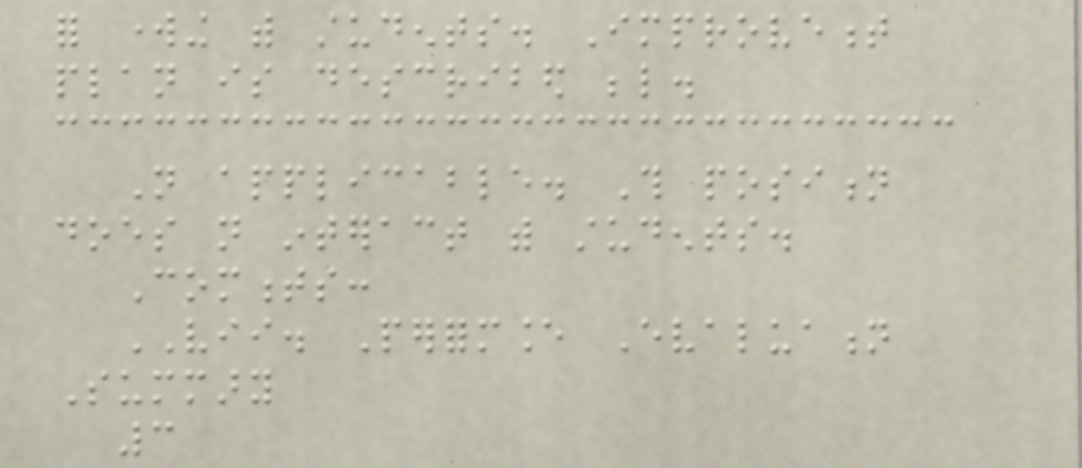for working with students. Improvement
plan is described below.
Not applicable. This position
does not interact with students.
Comments:
VII. Performance Evaluation
Summary
3
